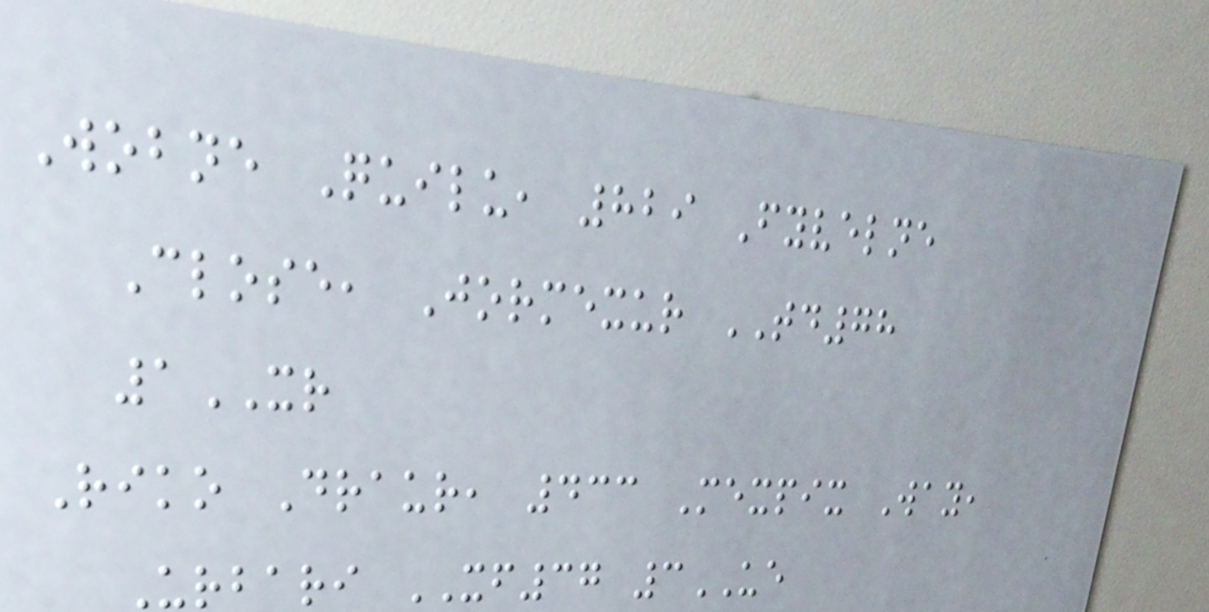Wobne Quilu, 829 Fyvelne
Close, Jormexur TD78
1XR
Riko Draur, 433 Mexpix Way,
Urbari XF37 3UE
